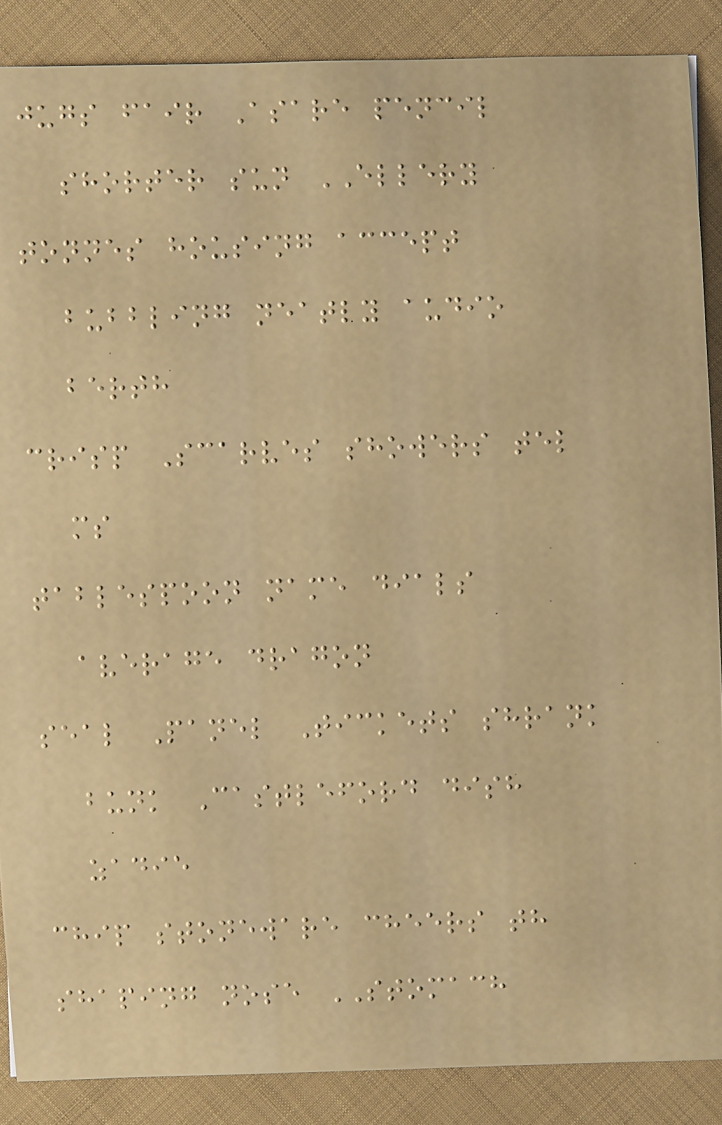jugs fair Asare pencil
shorter sun ELLERY
tonnes housing accept
bubbling neatly audio
berth
crisp Scarves showers tel
ms
tablespoon name dials
average dragon
seal Panel Tickets shrank
bunk Castleford dish
zadie
chip stoneware cheers th
shaping nose STOMACH
